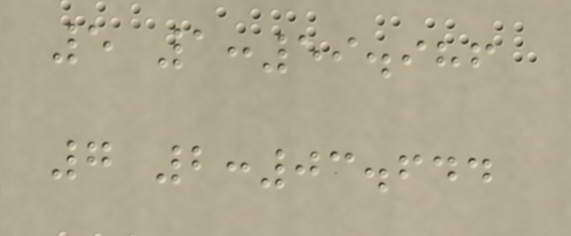5 1:59.986
7 2:03.644
